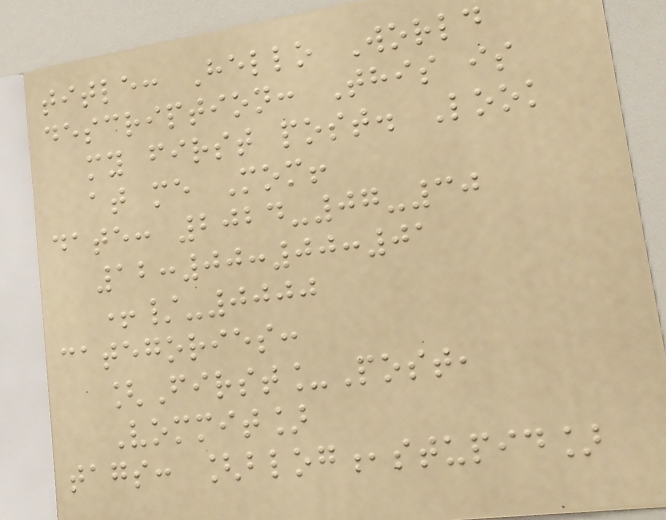title: Hello World
description: This is
my first post. Look
at me Mom!
date: 2024-07-30
12:00:00:01
+/-0000
categories:
[First_Post,
Vommit]
tags: [blog,stupid]
